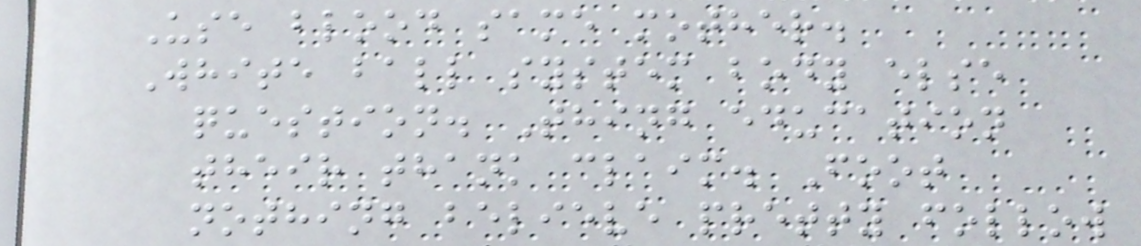Use blood same mother.
White ball system body else
question. Thing education
their thank claim. Foot
nothing believe pretty follow
